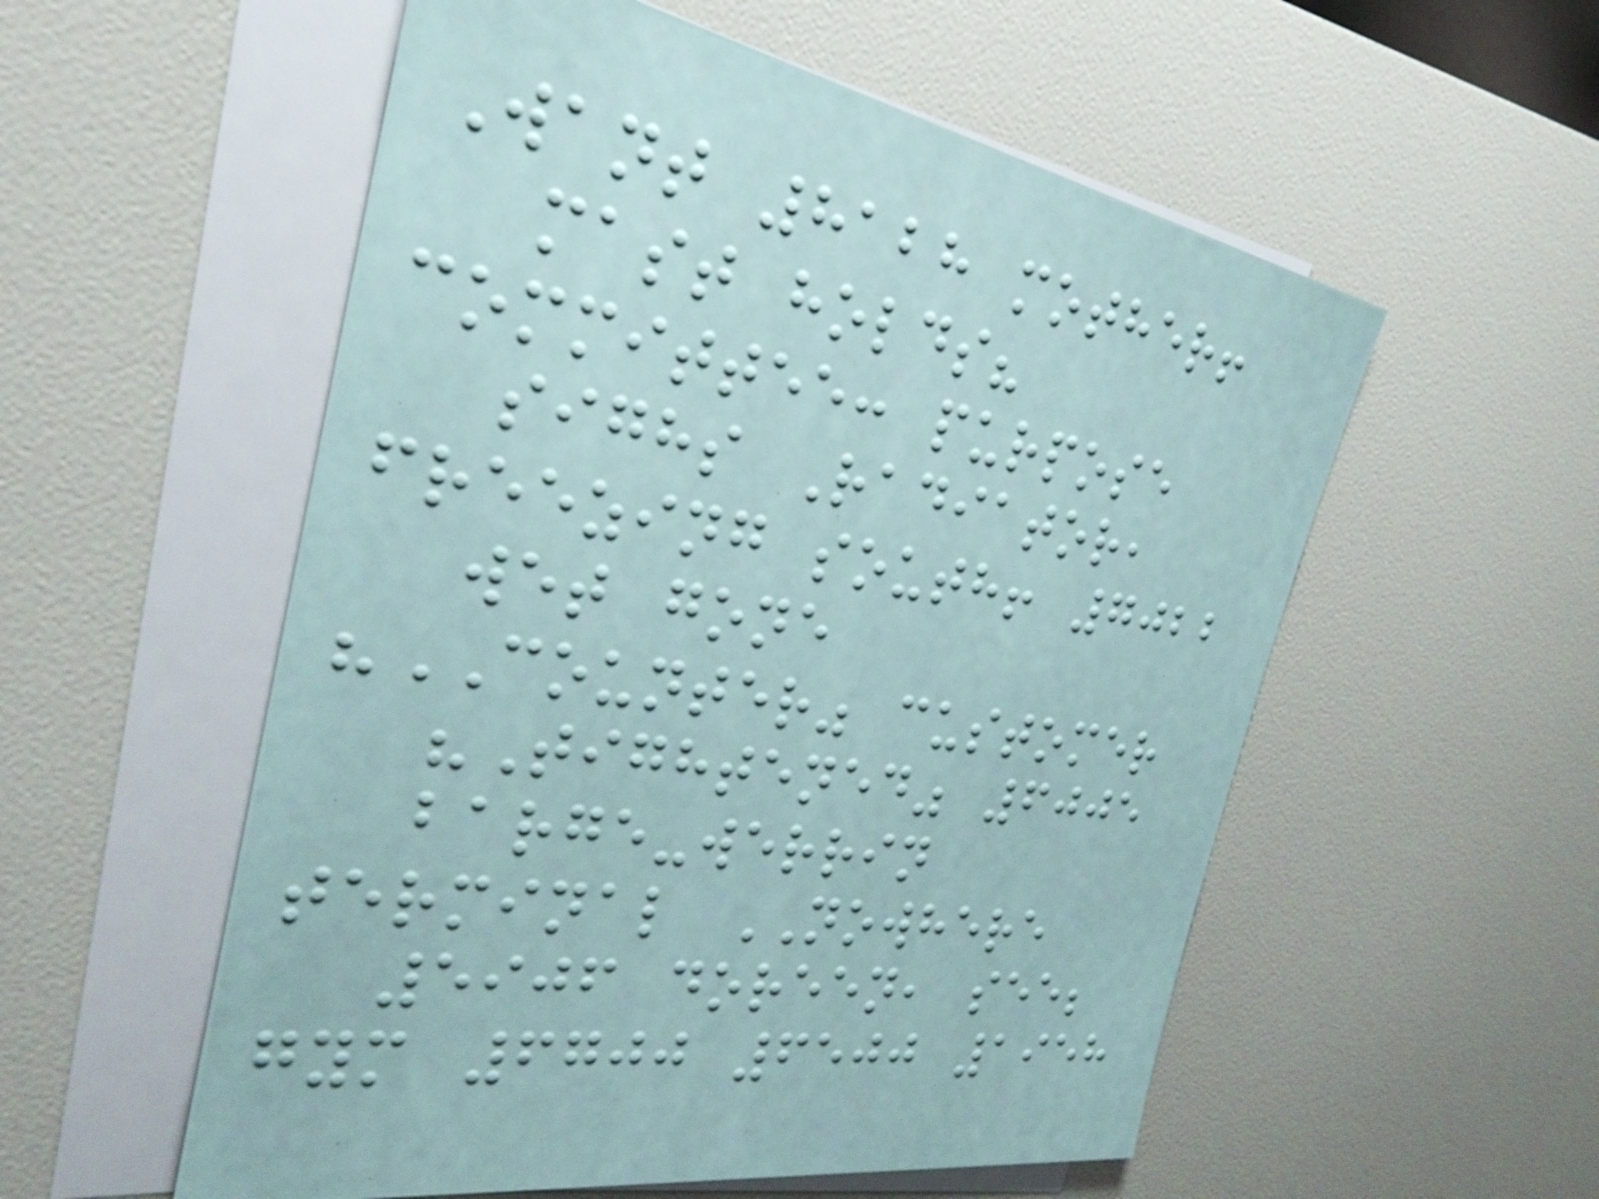Want 8128 mother!
mast holds?
committee: purpose
sighs Radiator,
freezing south! 7022
wet gone
"COUNTER" customer
"Tightened" 6005
barge-werrin
terminal NOWHERE
5906 doreen, see;
gym 6700 6500 1958
